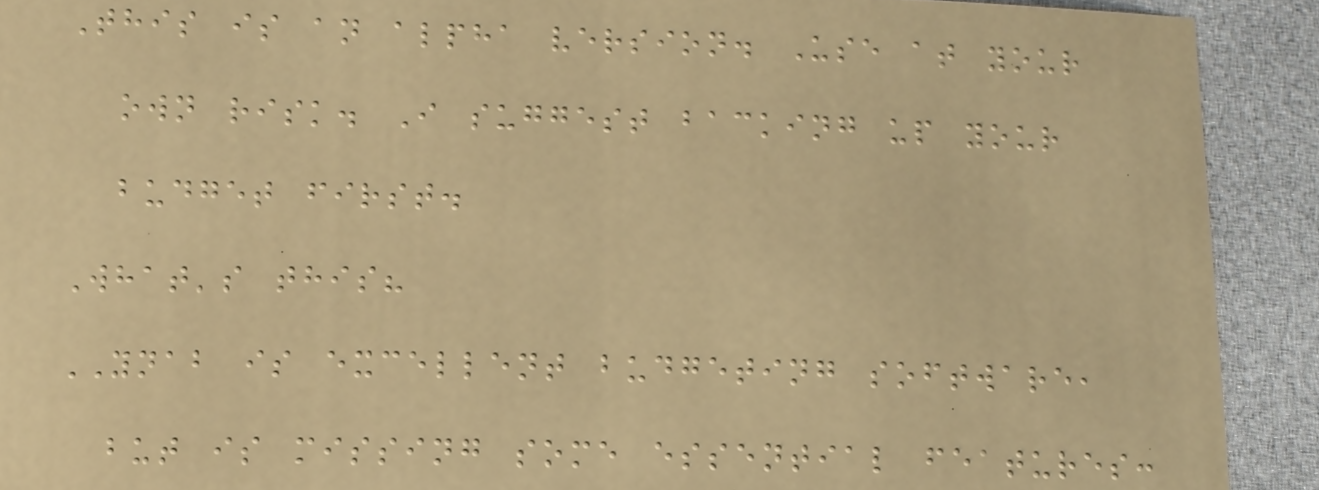This is an alpha version. Use at your
own risk. I suggest backing up your
budget first.
What's this?
YNAB is excellent budgeting software,
but is missing some essential features:
